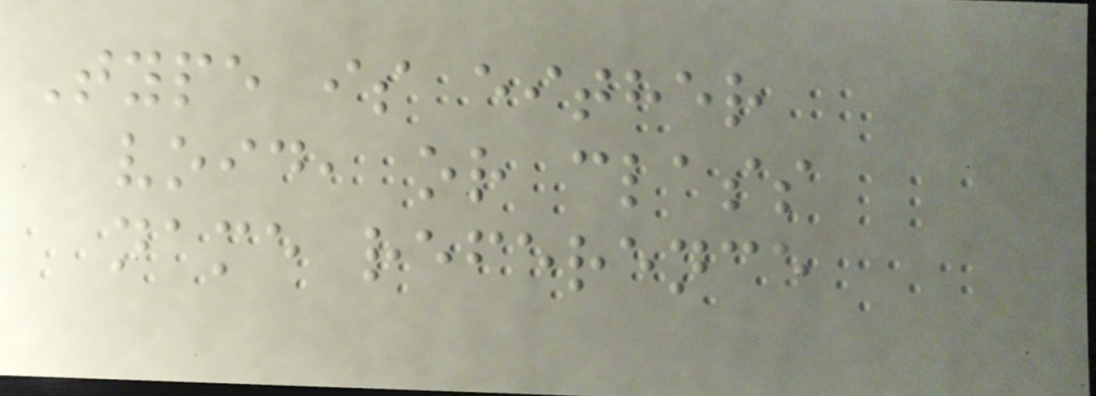Type is either
void, or class
name reference
